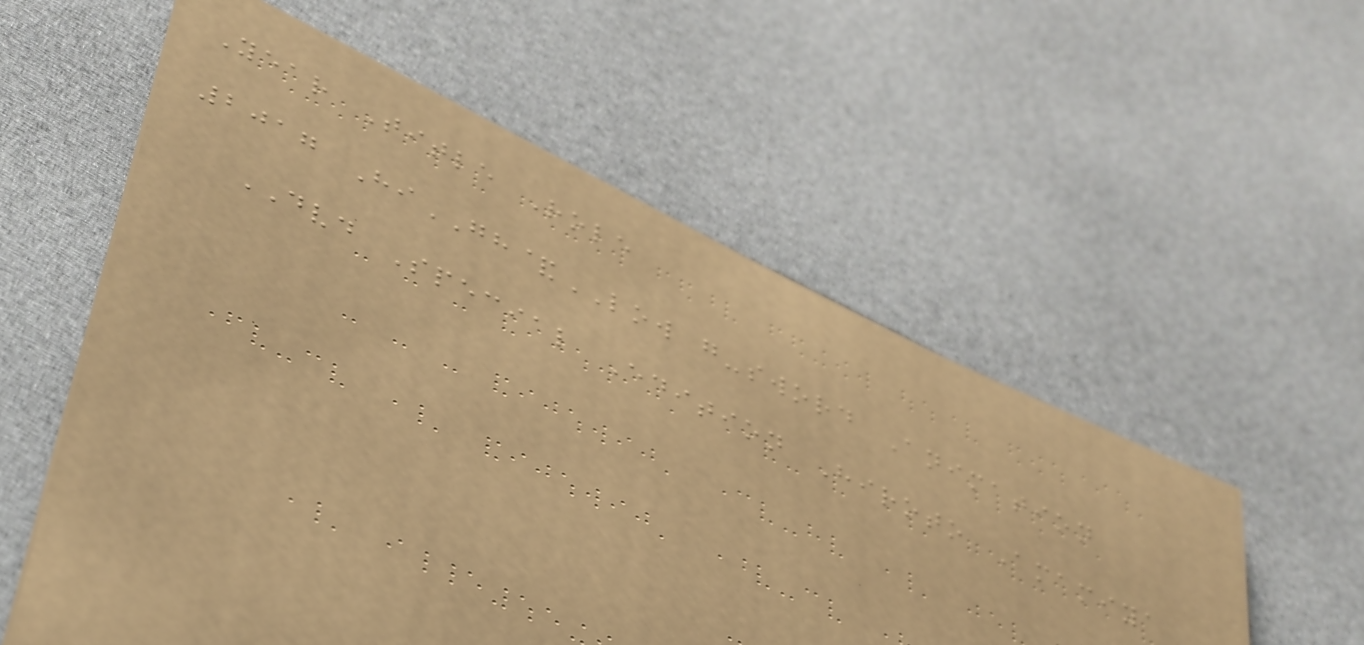Year Title Role
2017 HiGH&LOW g-sword Animation
DVD Special Edition Hiroto Amamiya
